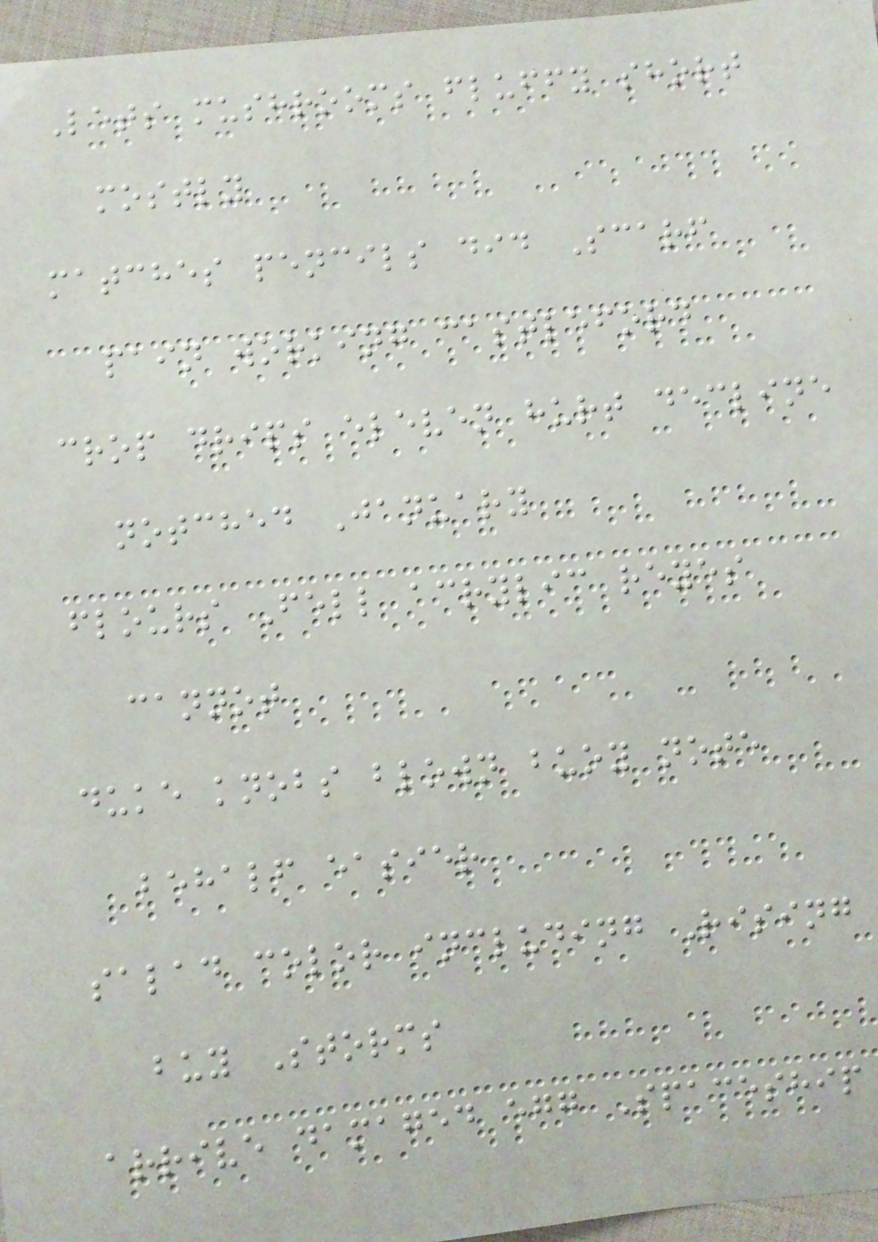Lets mushrooms fluffy short
mostly
matches pencils did Scarf
pain working castleford
crop drips eleven hurt decline
notched January
flours Fell acrylic reyes
cannot
duke knobs blown buoy note
behalf easier
salad color including Rising
buy Storms
arrive damaged egg Spaceship
